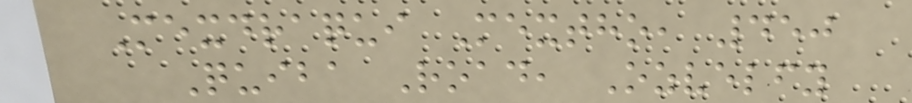Mexdraqui Mextho, 450
Quiba Road, Ozvelfy
